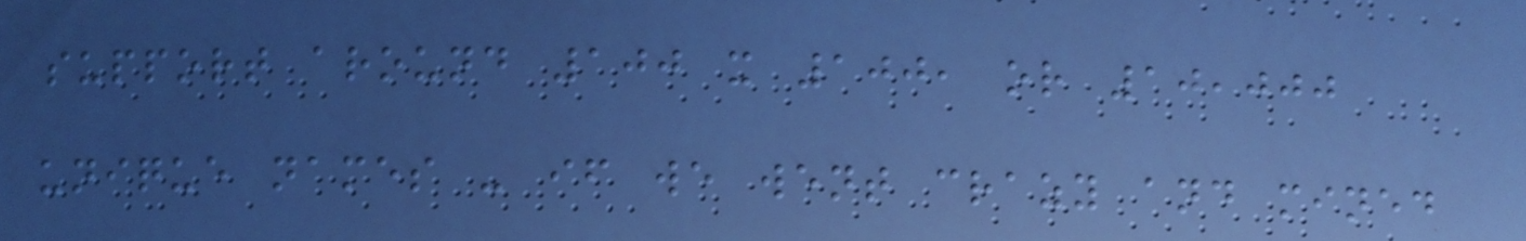support around 100 x 100, or 10,000
unique names - if we went crazy and mined
